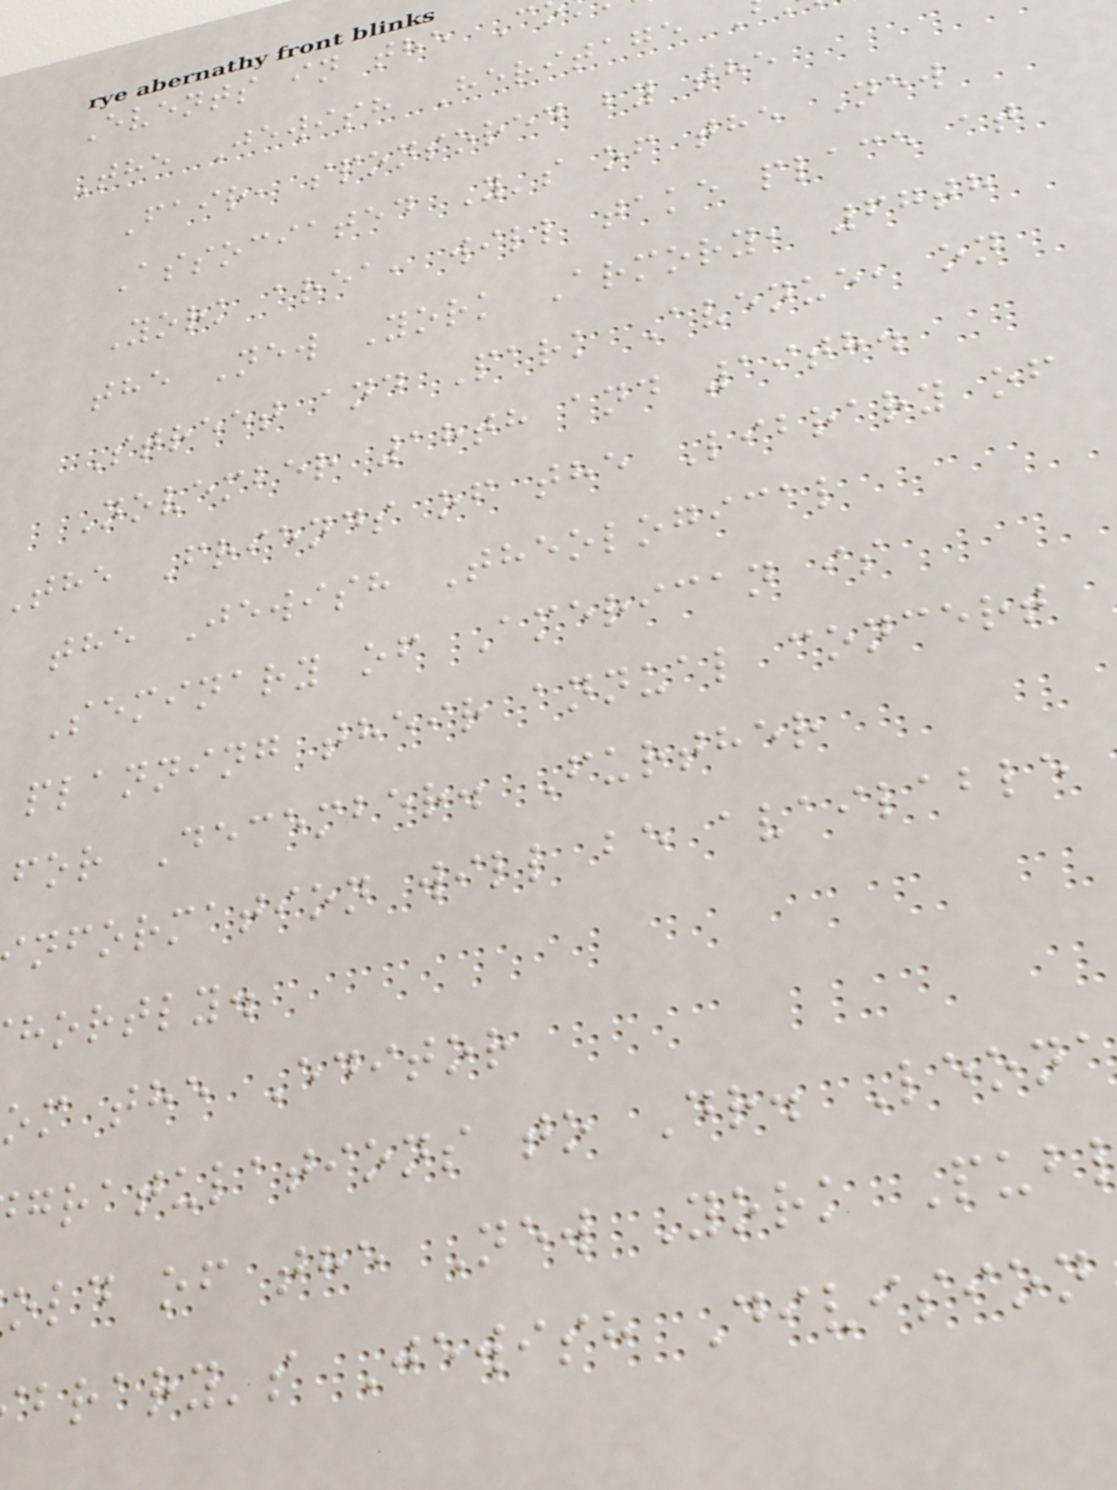Events in the C
The Jewish Heritage
Fair, sponsored by the
Associated Y's of the New
York area, will take place at
the New York Armory, 67th
Street and Park Avenue, on
November 18th and 19th.
the Friends of the Library of
the Jewish Theological
Seminary of American is
planning their annual concert
for December. Further
nformation will be available
hortly.
om the Editor
gratulations to Dr. Leona
old of the New York Pub
brary's Jewish Division
